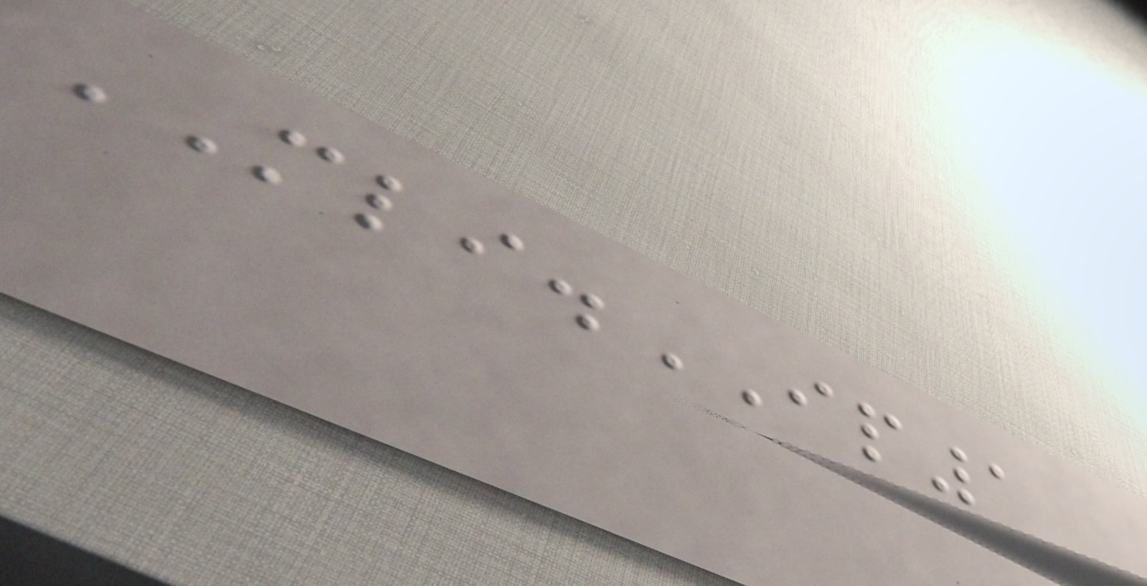MLI.IP1
